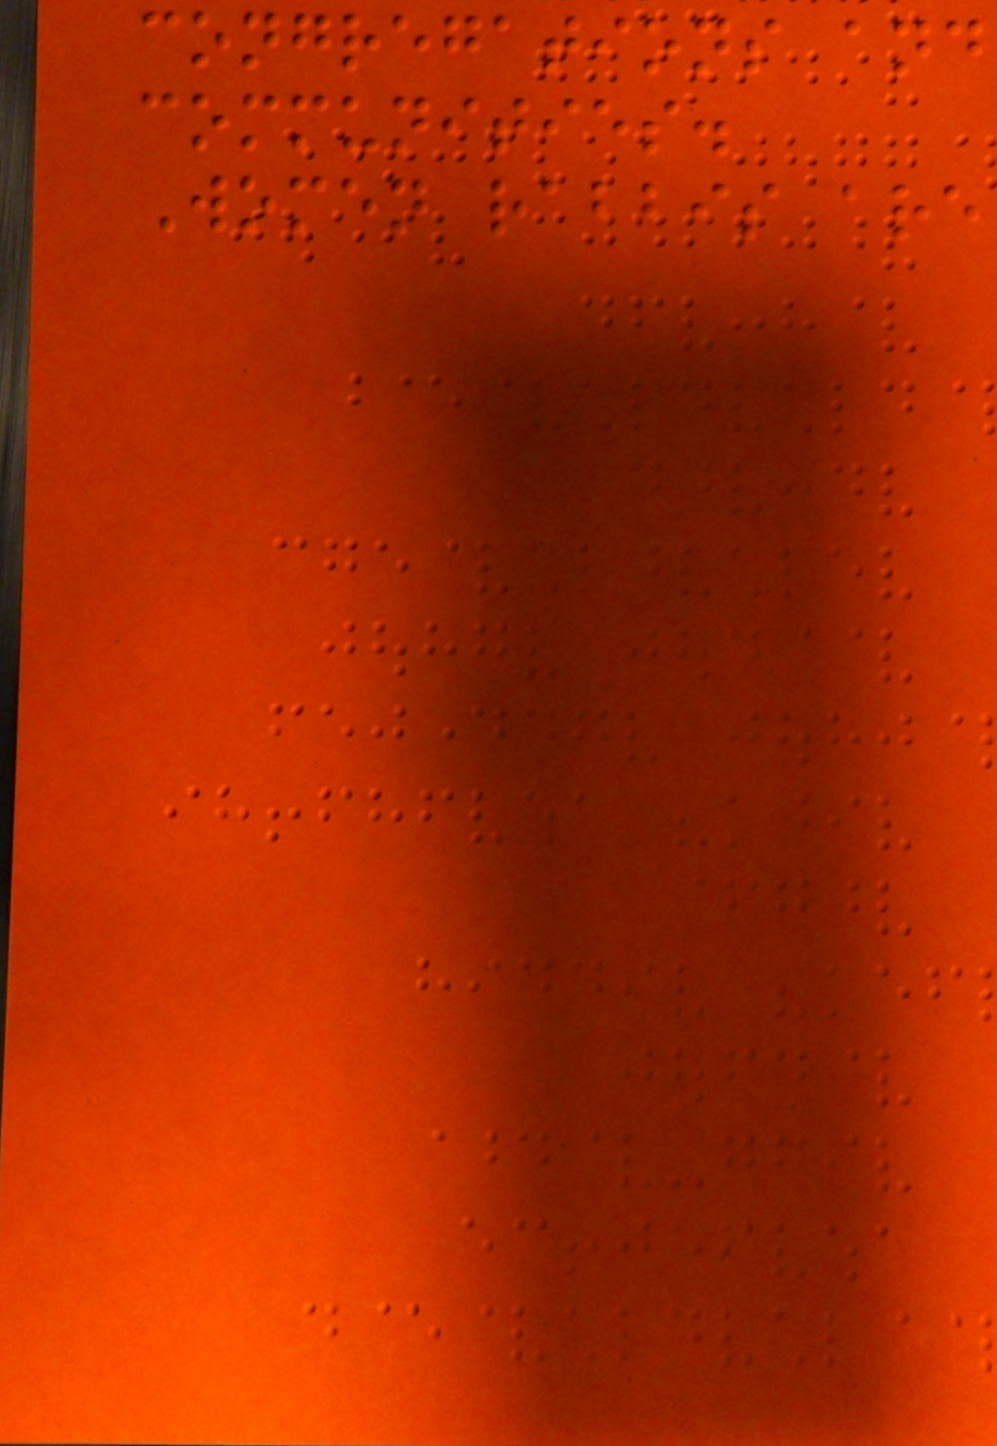congregations and
communities.
Women rabbis are
